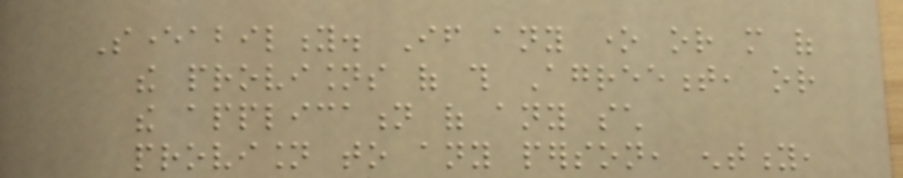Severability. If any one or more of
the provisions of this Agreement, or
the application of any such
provision to any person, entity,
